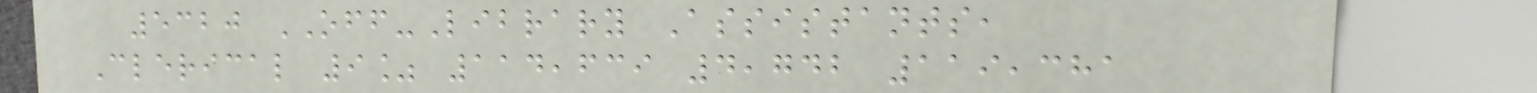5320 OFF-Library Assistants,
Clerical 9% 114,639 4,742 119,381
